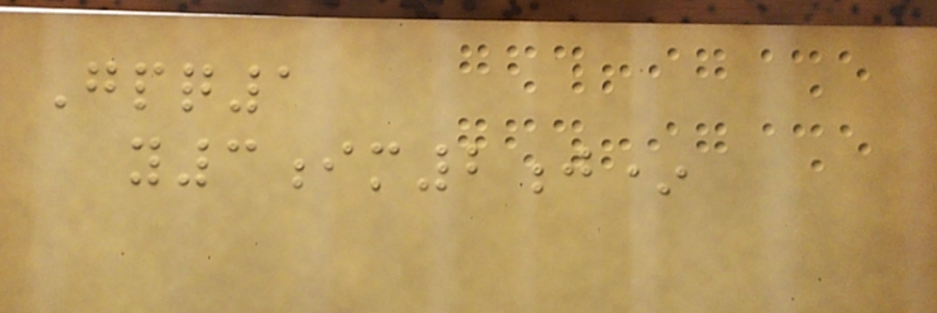Gpq1
y3im2j*
